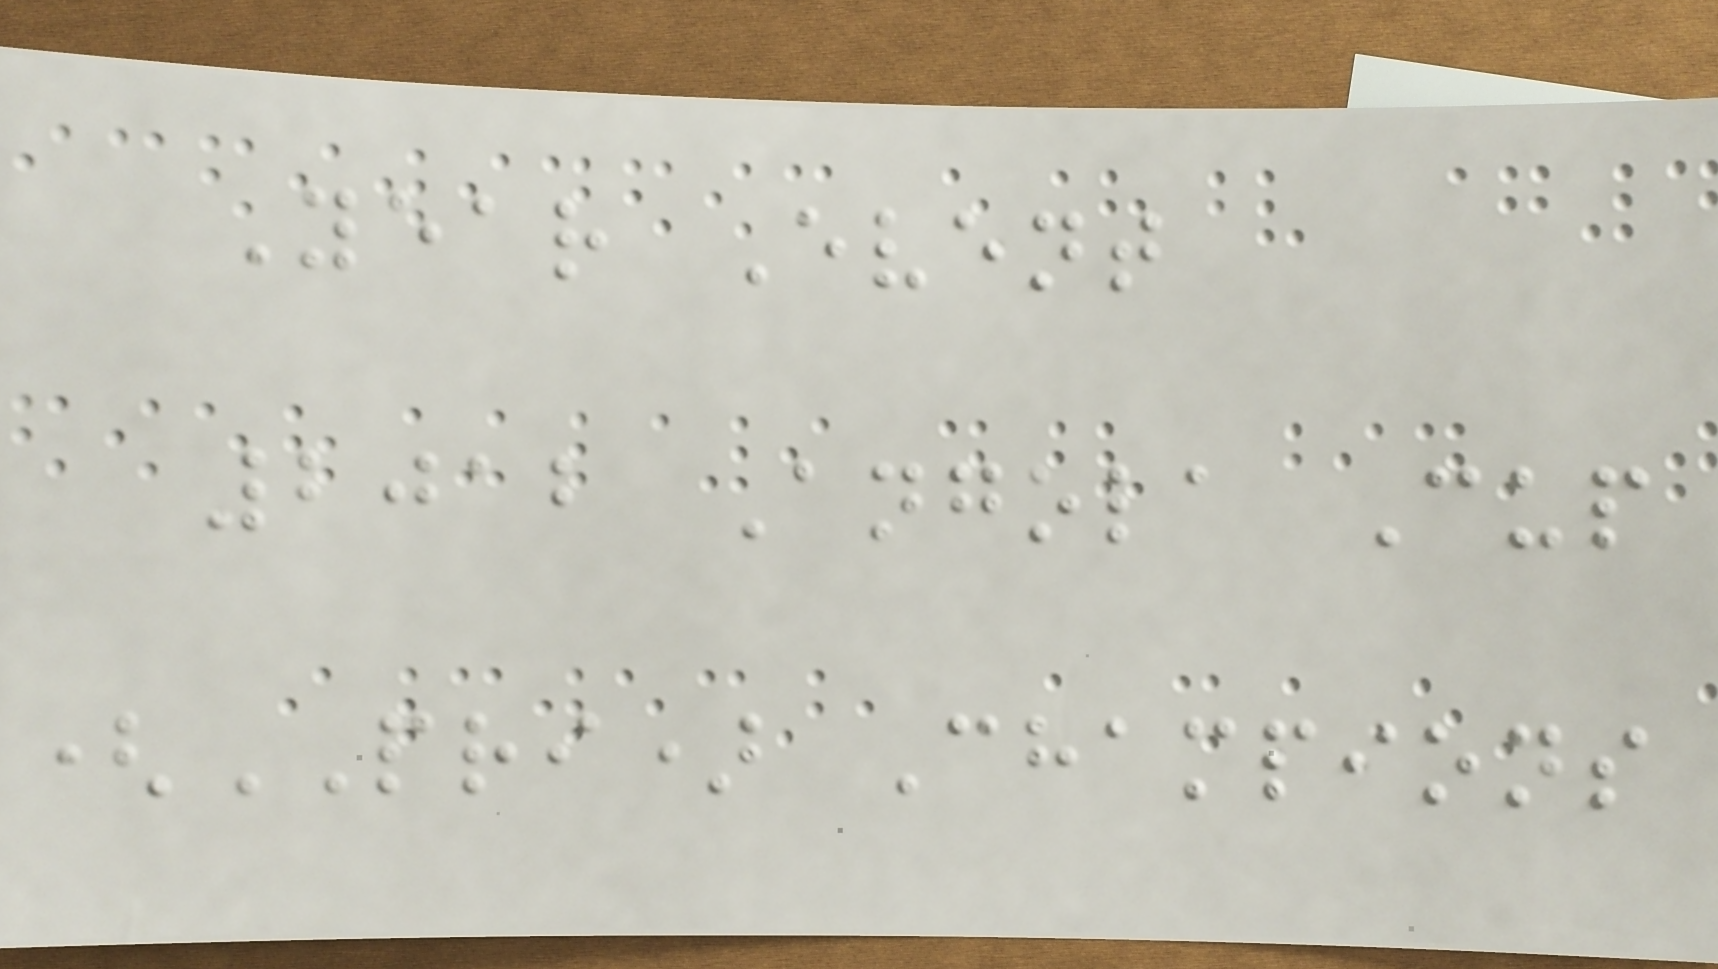Year Event
2012 Angola Cup
(PRI) Champions
